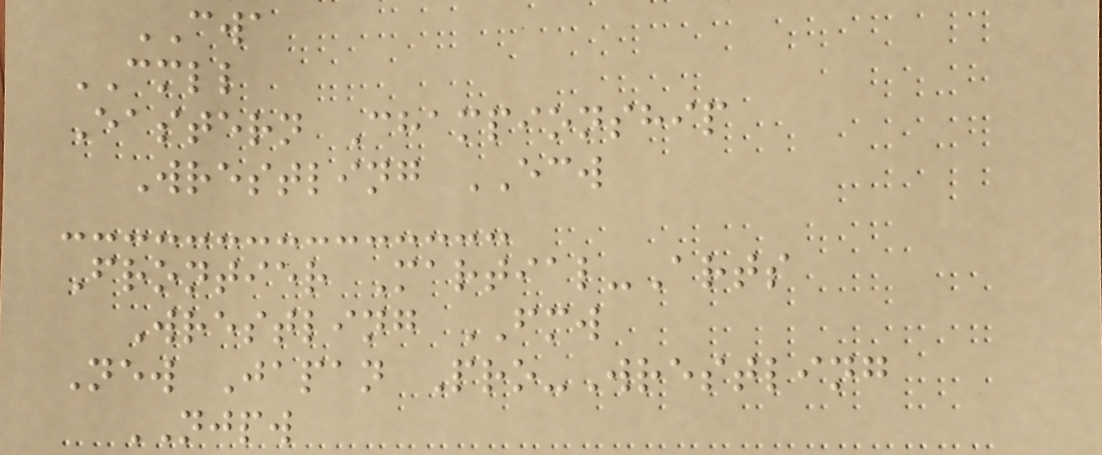CWA
CMLL
Eastern Championship
Wrestling ECW
Frontier Martial-Arts
Wrestling FMW
New Japan Pro-Wrestling
NJPW
